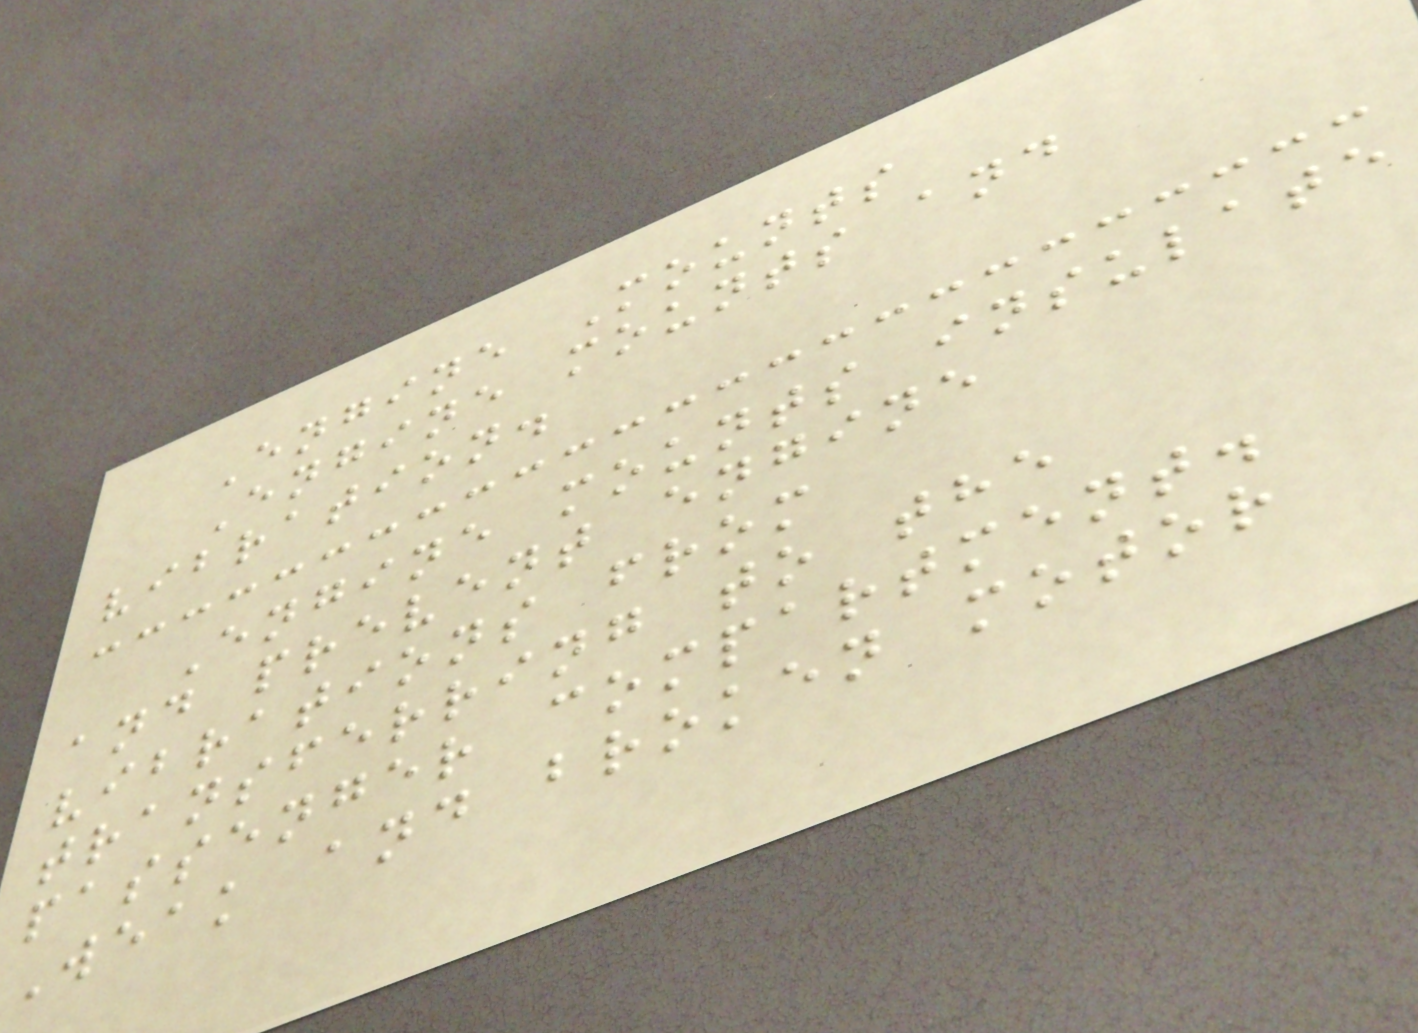Engine Mounts
Engine mounts and
vibration.
Engine mounts insulate
and prevent engine
vibrations from
transferring to the
passenger compartment.
Weak and broken motor
